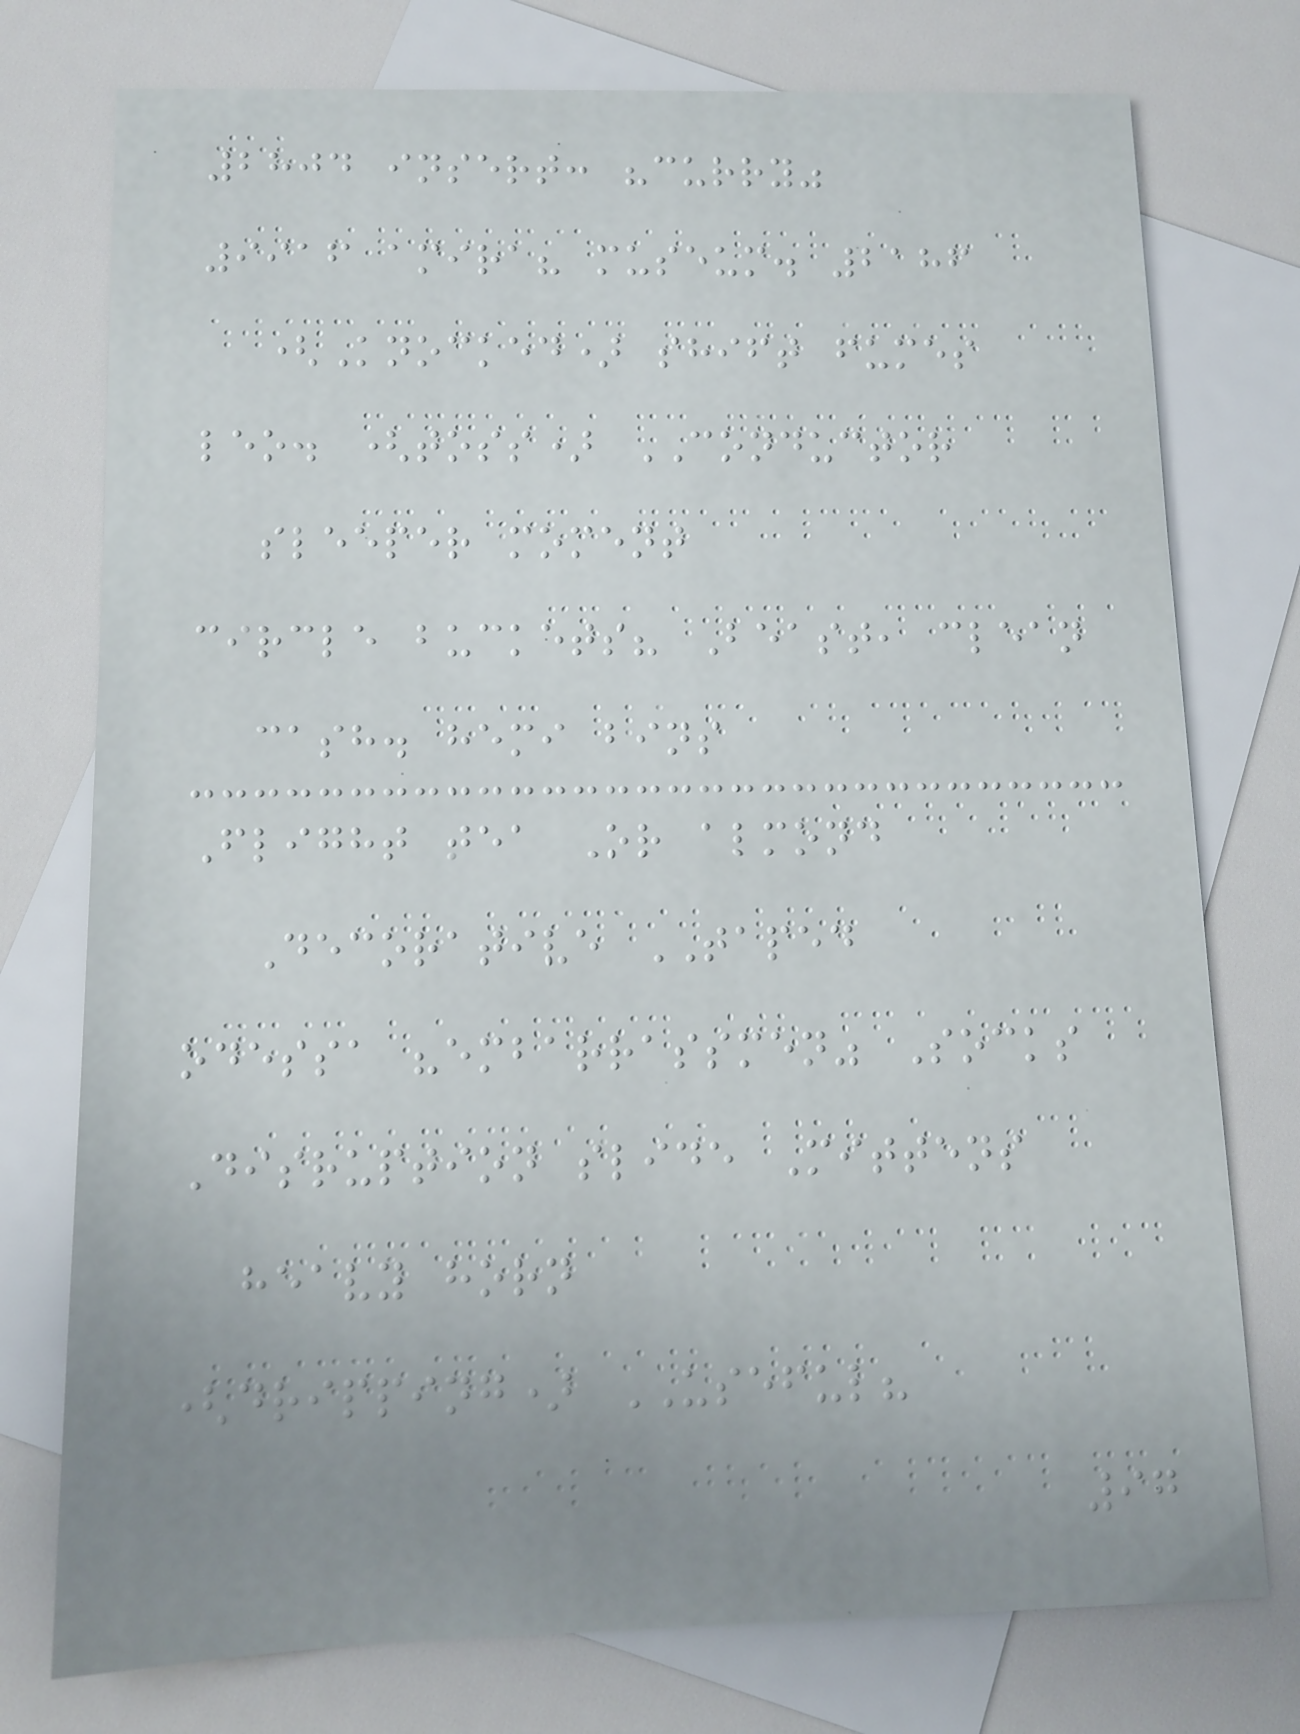2804 insert: "curry"
9916 amira? museum. 2186
(Knocked) shift fumes
leo. (toss) CONDUCTOR
sleeper moment
circle buckets? Beast, clean
cash. hemi bins
Flight tea Or almond
Decorative TAPED
odessa "embarrassmen" Socks
Disruption slide Mittens
heavy horn
(dripping) USEFUL?
97
